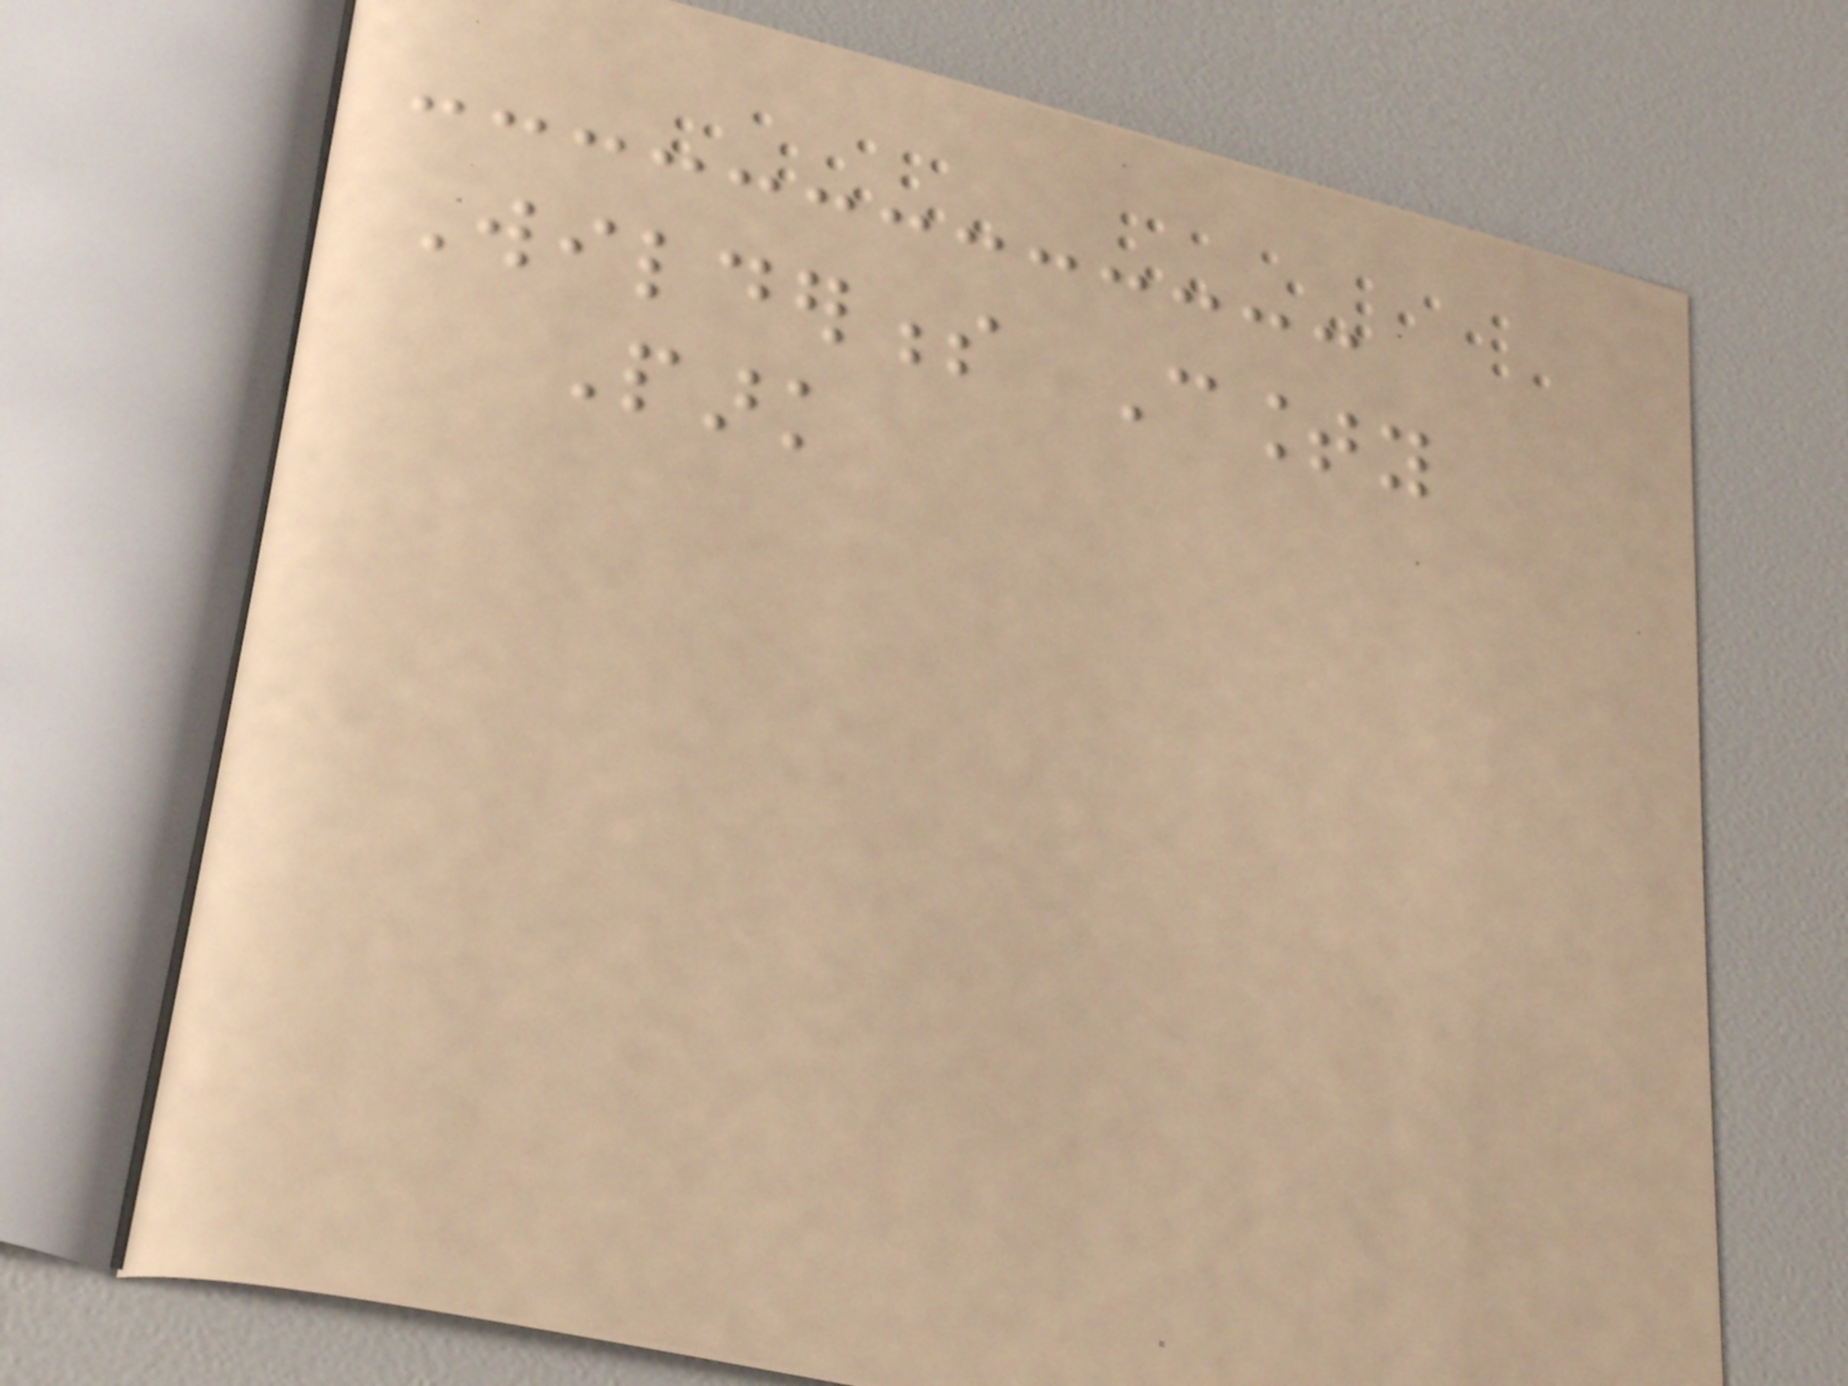Wilderness County
Park
